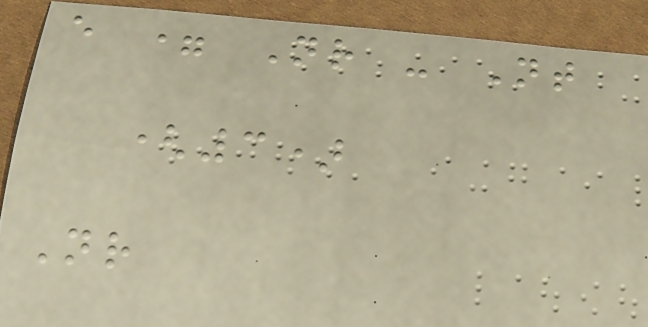e = Nr - Nt
(3)
Nr
